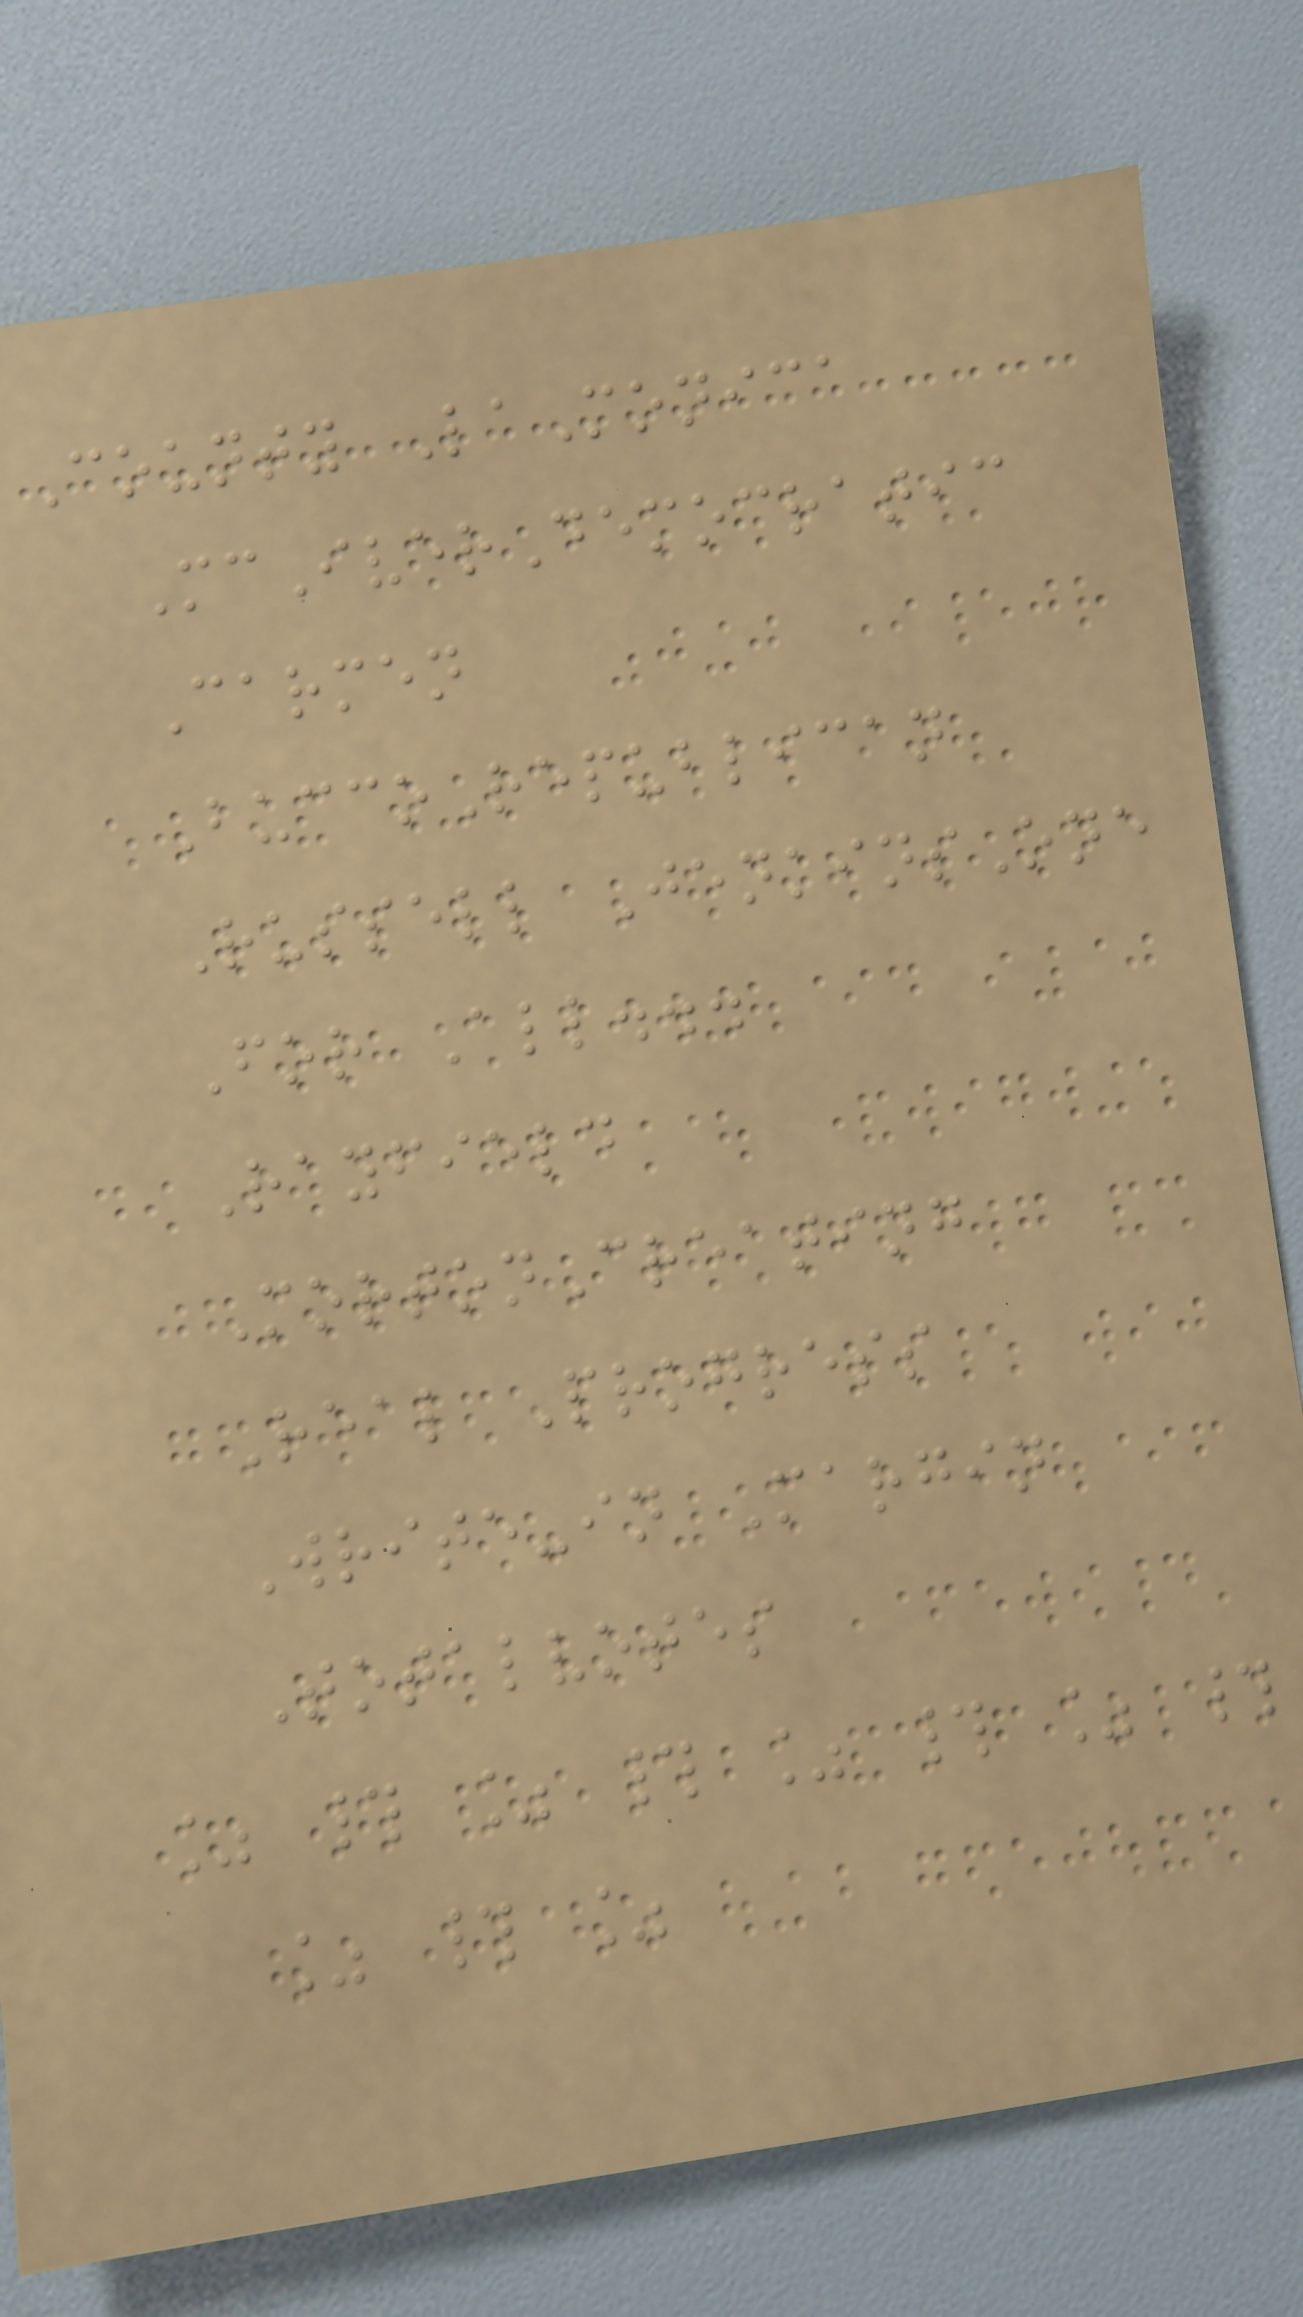County LaMonica
McIverDemocratic
Carmen
BuccoRepublican
Russell JenkinsOne
For All...
Rayfield
MortonCreating
Real Progress
Write-in Margin
Totalvotes
% # % # % # % #
% # %
